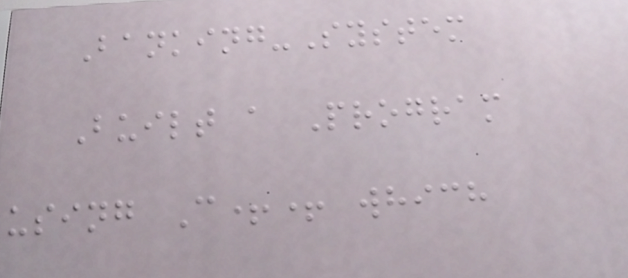Banking-System
Built a Program
using C++ which
